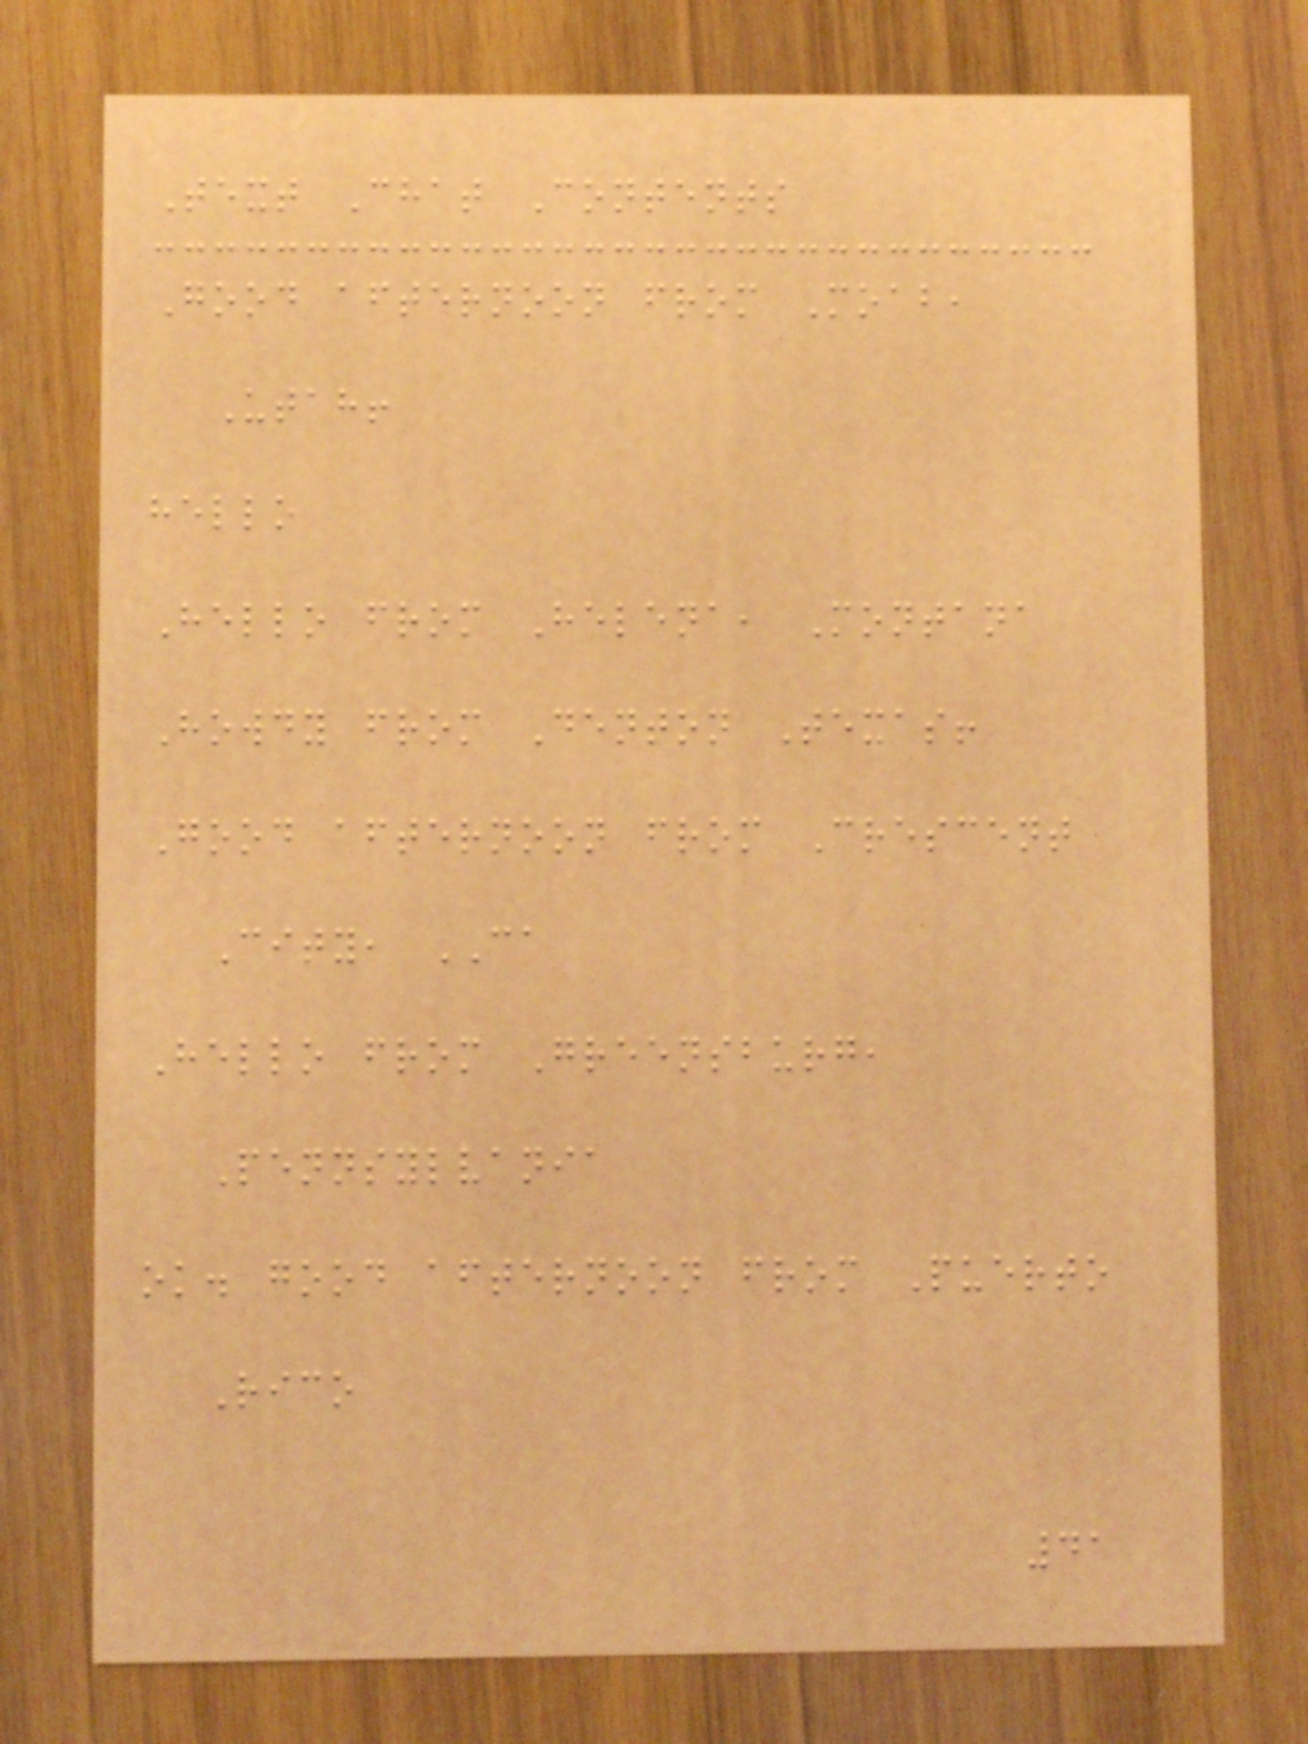Text Chat Contents
Good afternoon from Moab,
Utah!
hello
Hello from Helena, Montana
Howdy from Denton Texas!
Good afternoon from Crescent
City, CA
Hello from Greensburg,
Pennsylvania
ok. good afternoon from Puerto
Rico
41
